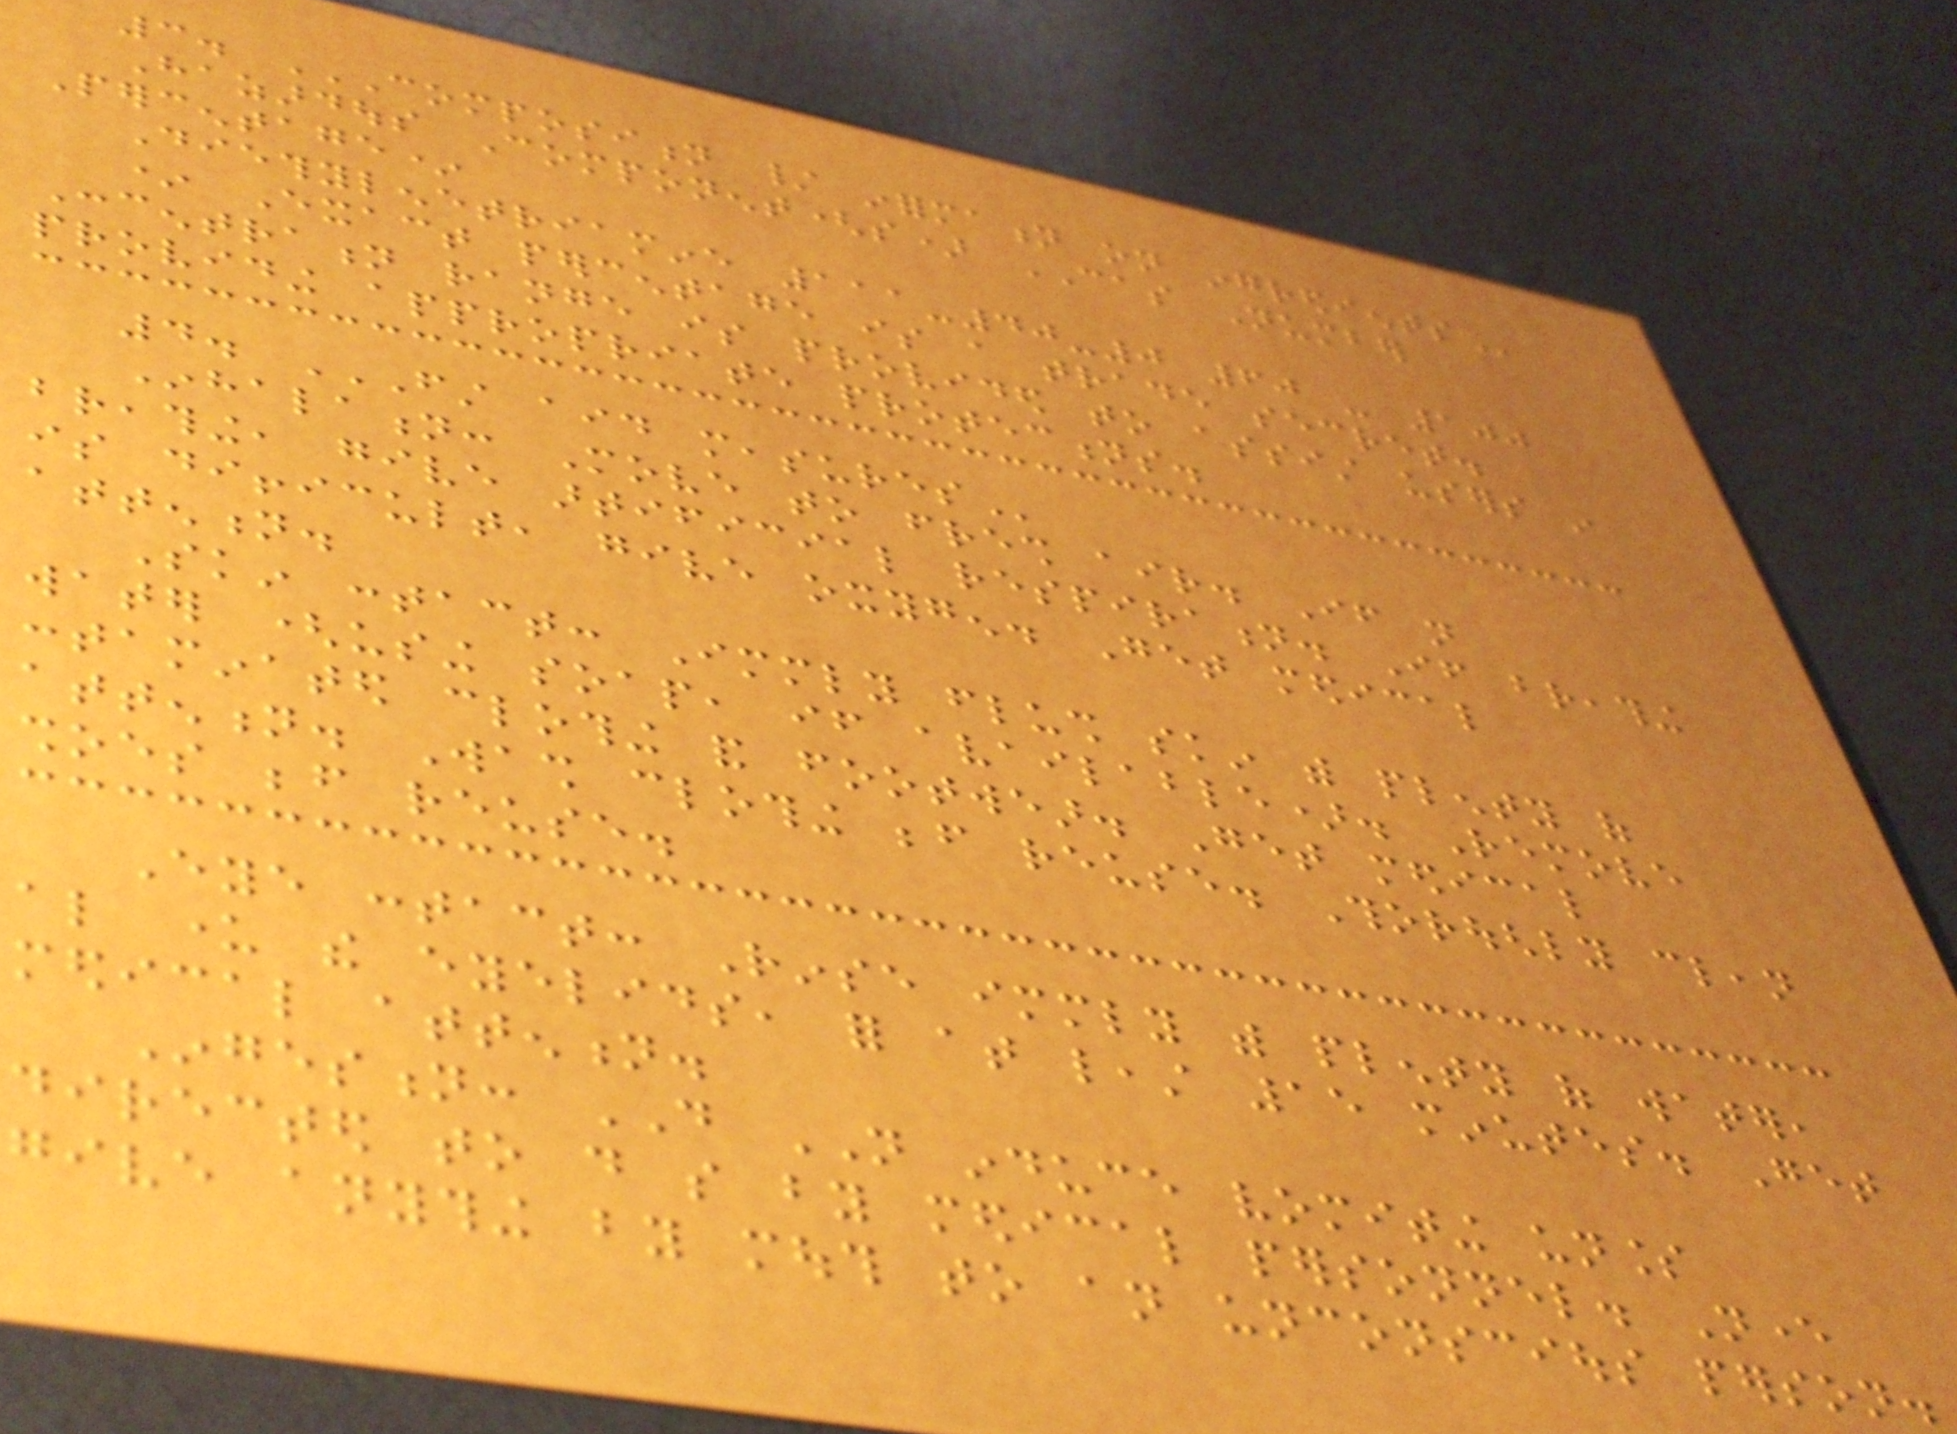3. COMPOSITION / INFORMATION ON INGREDIENTS
Hazardous Component(s) CAS Number
Percentage*
Diethylenetriamine 111-40-0 60 - 100
* Exact percentage is a trade secret.
Concentration range is provided to assist users in
providing appropriate protections.
4. FIRST AID MEASURES
Inhalation: Move to fresh air. If not
breathing, give artificial respiration. If breathing
is difficult, give oxygen. Get medical
attention.
Skin contact: Immediately flush skin with plenty of
water (using soap, if available). Remove
contaminated clothing and footwear. Get medical
attention. Wash clothing before reuse. Thoroughly clean
shoes before reuse.
Eye contact: Rinse immediately with plenty of water,
also under the eyelids, for at least 15 minutes. Get
medical attention.
Ingestion: DO NOT induce vomiting unless
directed to do so by medical personnel. Never
give anything by mouth to an unconscious person.
